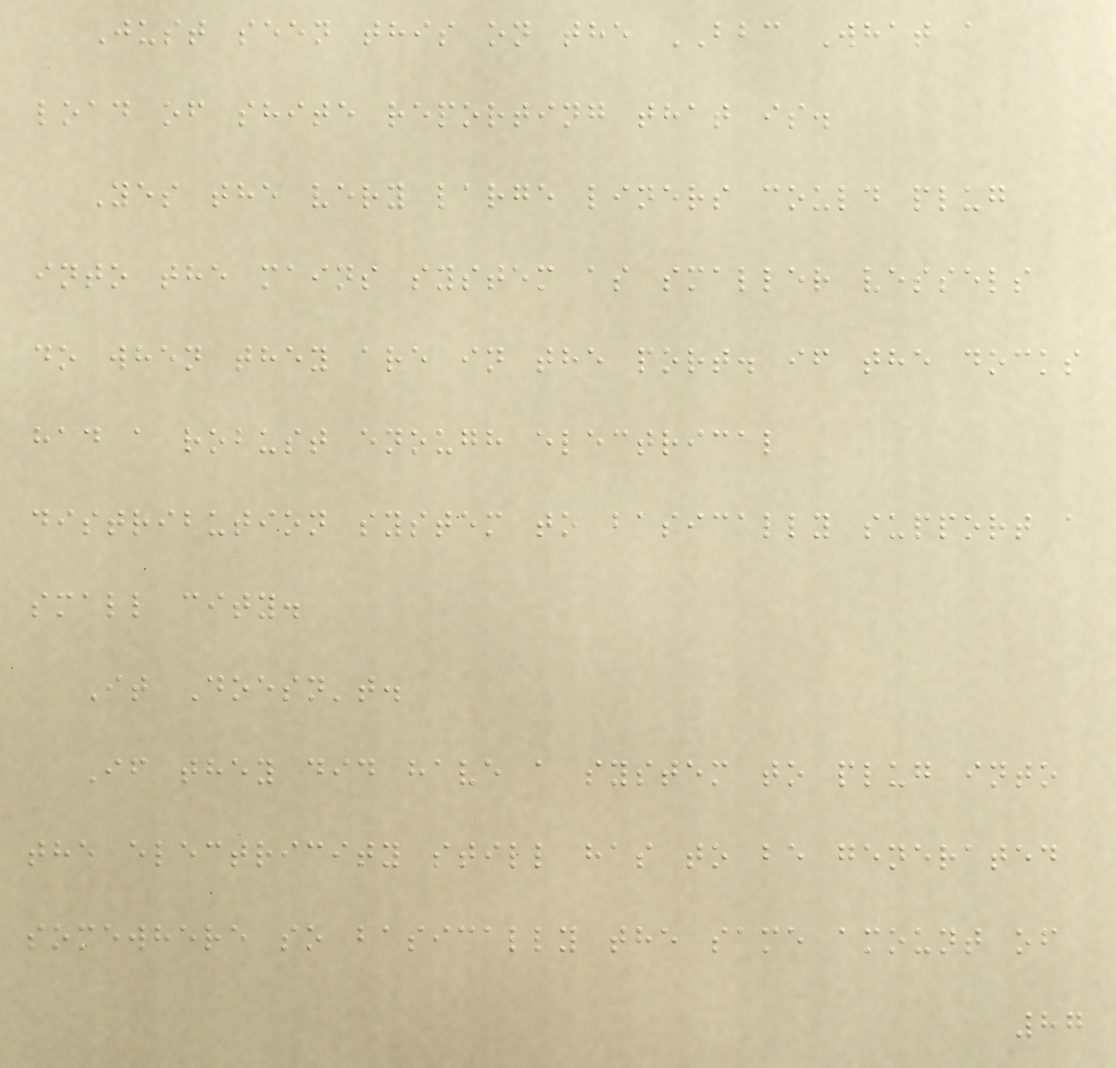Just seen this on the BBC What a
load of shite reporting that is.
Yes the very large liners could plug
into the mains system as smaller vessels
do when they are in the port. if the docks
had a robust enough electrical
distribution system to basically support a
small city.
It Doesn't.
If they did have a system to plug into
the electricity still has to be generated
somewhere so basically the same amount of
87
